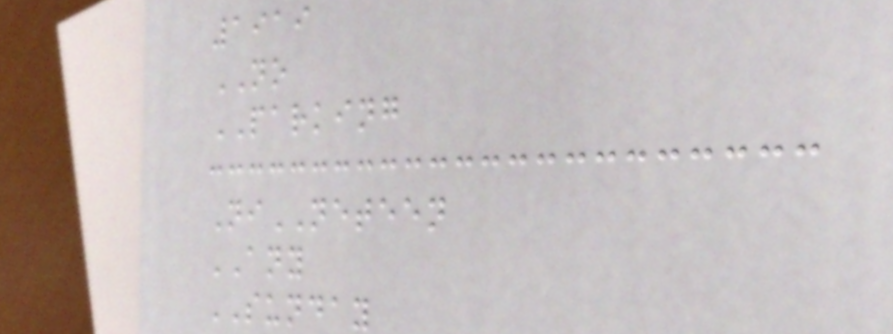1919
NO
PARKING
NiNETEEN
ANY
SUNDAY
